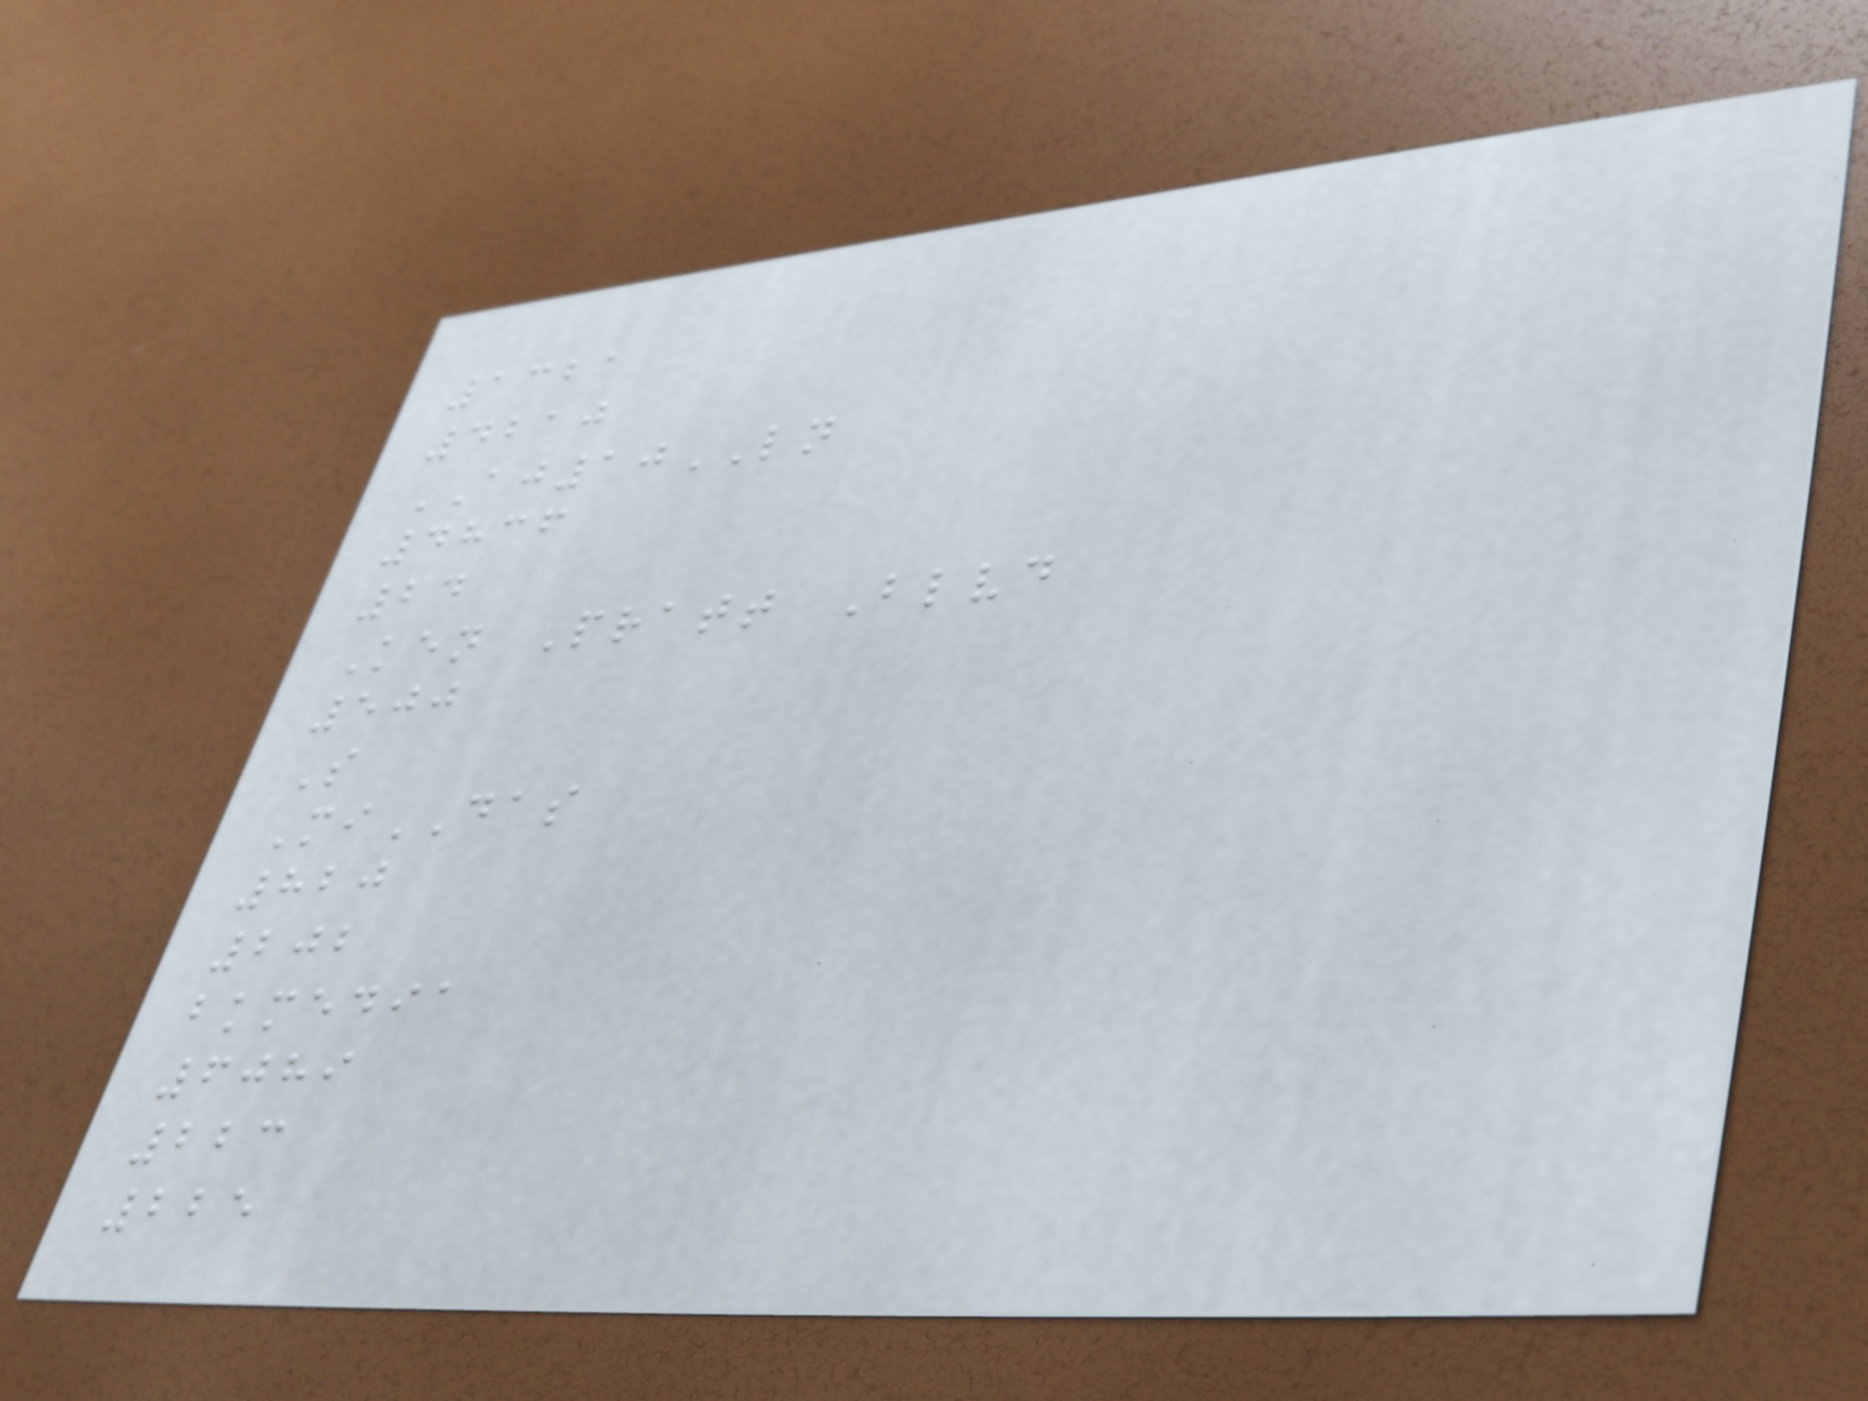1321
4210
AJ10LN
4836
24
Ken Pratt Blvd
500
S
MiDAS
820
202
bkmedia
6089
223
225
